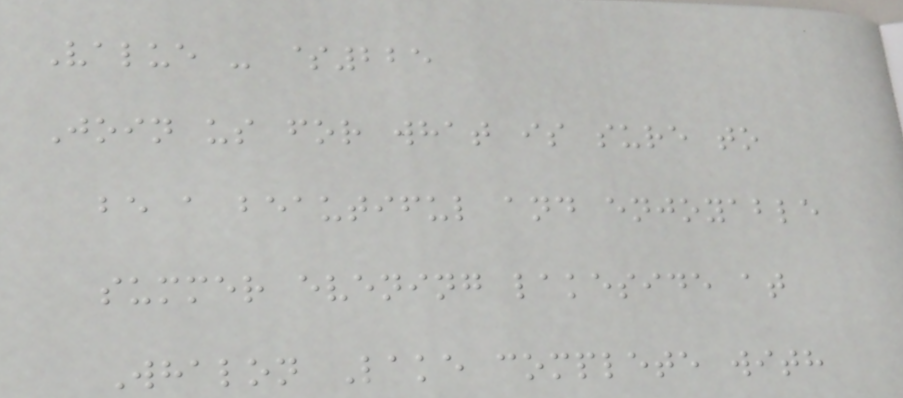Value - $225
Join us for what is sure to
be a beautiful and enjoyable
summer evening lakeside at
Whalon Lake complete with
